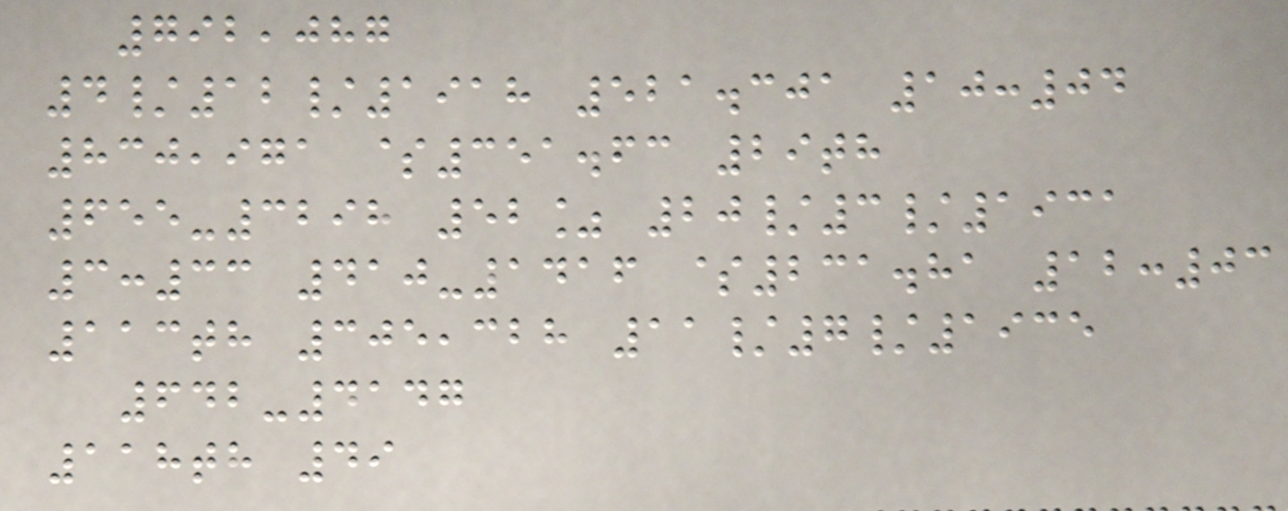792,087
4/12/1918 521.301 10:04
830,971 $351.63 29th
655-3298 52% 20/3/1931
3:33 410-1416 $231.81 12:03
113th 305,328 11/7/1935
642-4147
118th 49
